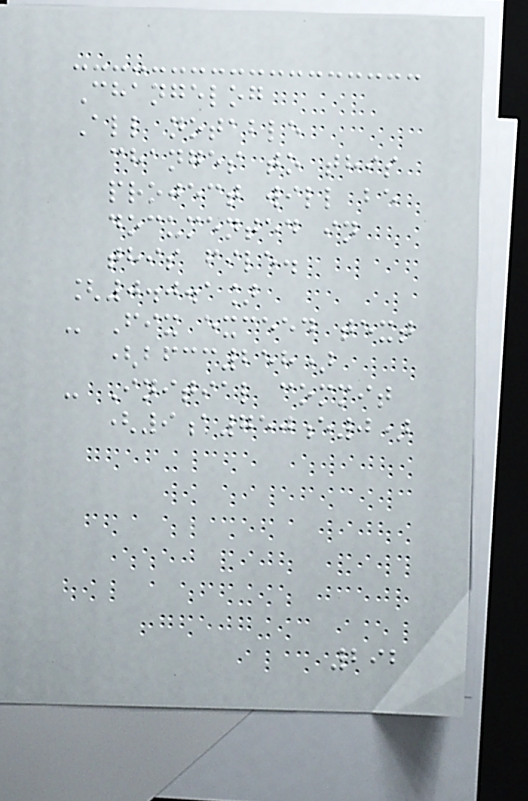Changelog
All notable
changes to this
project will be
documented in
this file.
[0.0.1]
- Fix exceed text
(bfcc258)
- Initial commit
(9a750e0)
292
